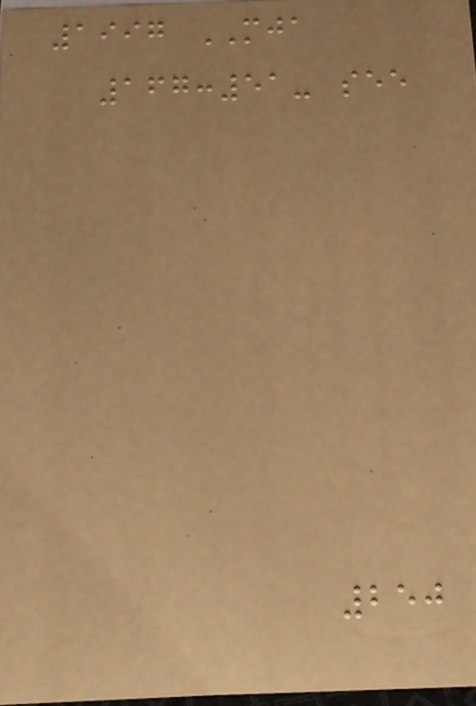1997 MJA
167:51- see
250
